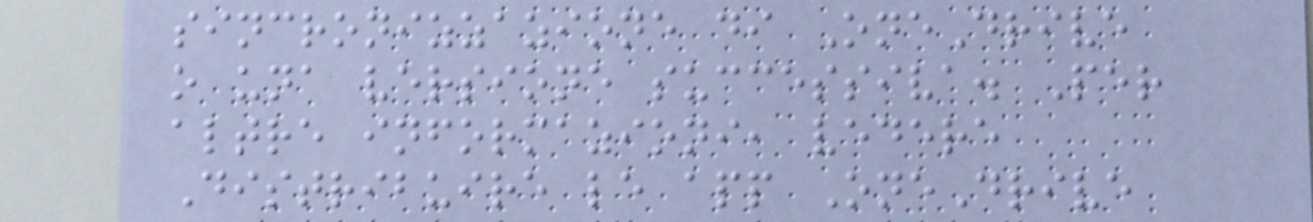sincronizzazione di OneDrive
o una versione successiva. Per
altre informazioni, vedere
Distribuire le app OneDrive
